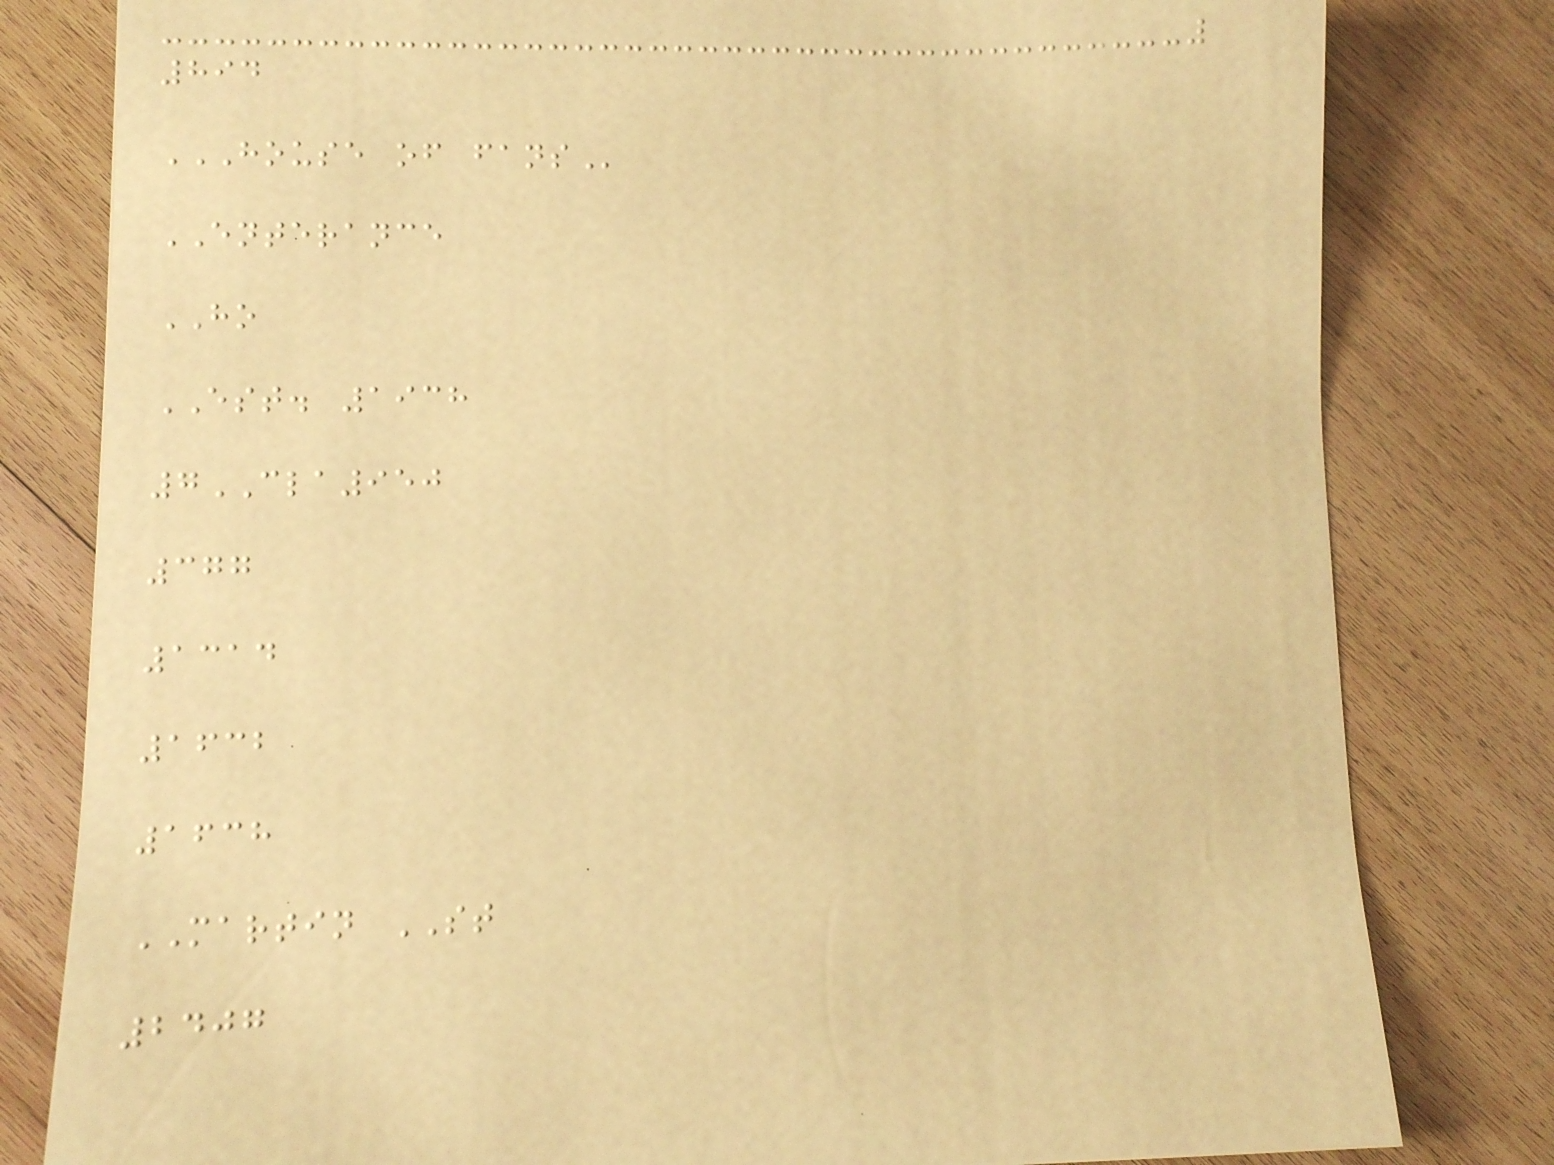894
HOUSE OF FANS
ENTERANCE
HO
EST. 1938
7CLA950
377
1314
1632
1638
MARTIN ST
2407
